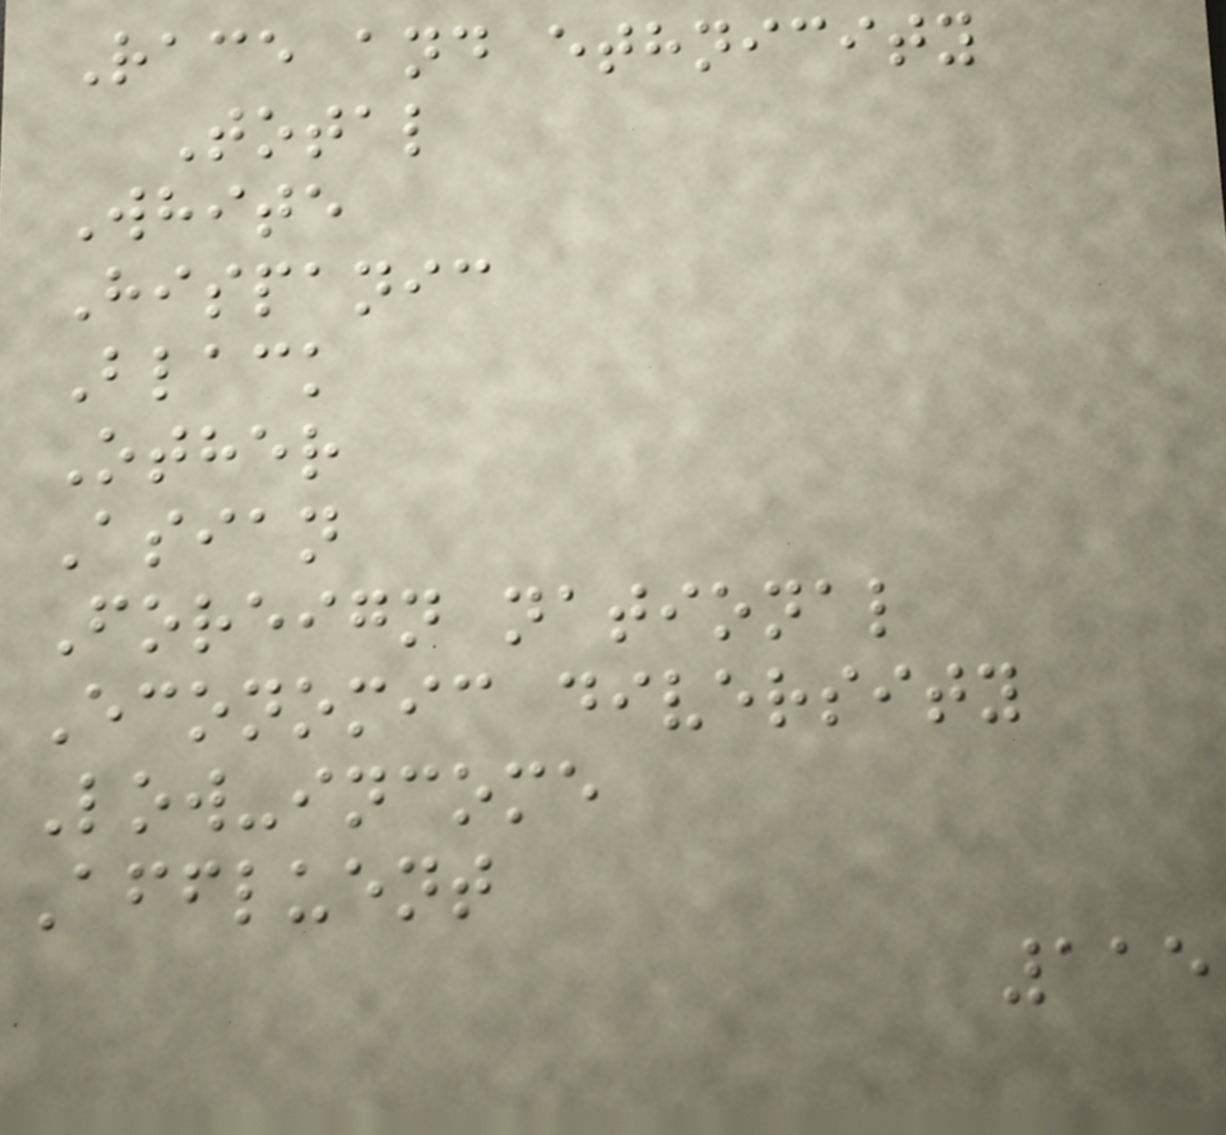Race and ethnicity
Total
White
Hispanic
Black
Other
Asian
Foreign national
Economic diversity
Low-income
Affluent
115
